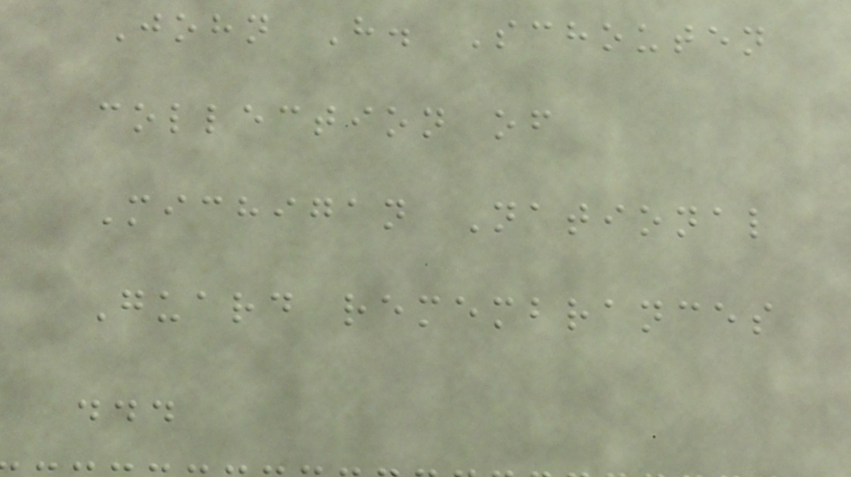John H. Schouten
collection of
Michigan National
Guard remembrances
...
